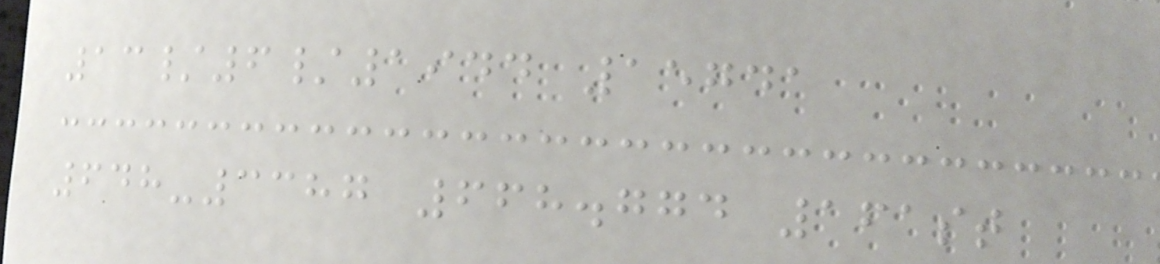13/6/1944 15741
648-3387 668.774 161st
